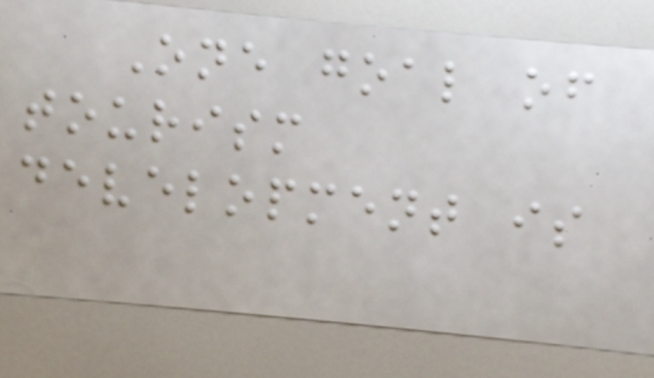One goal of
tourism
development is
